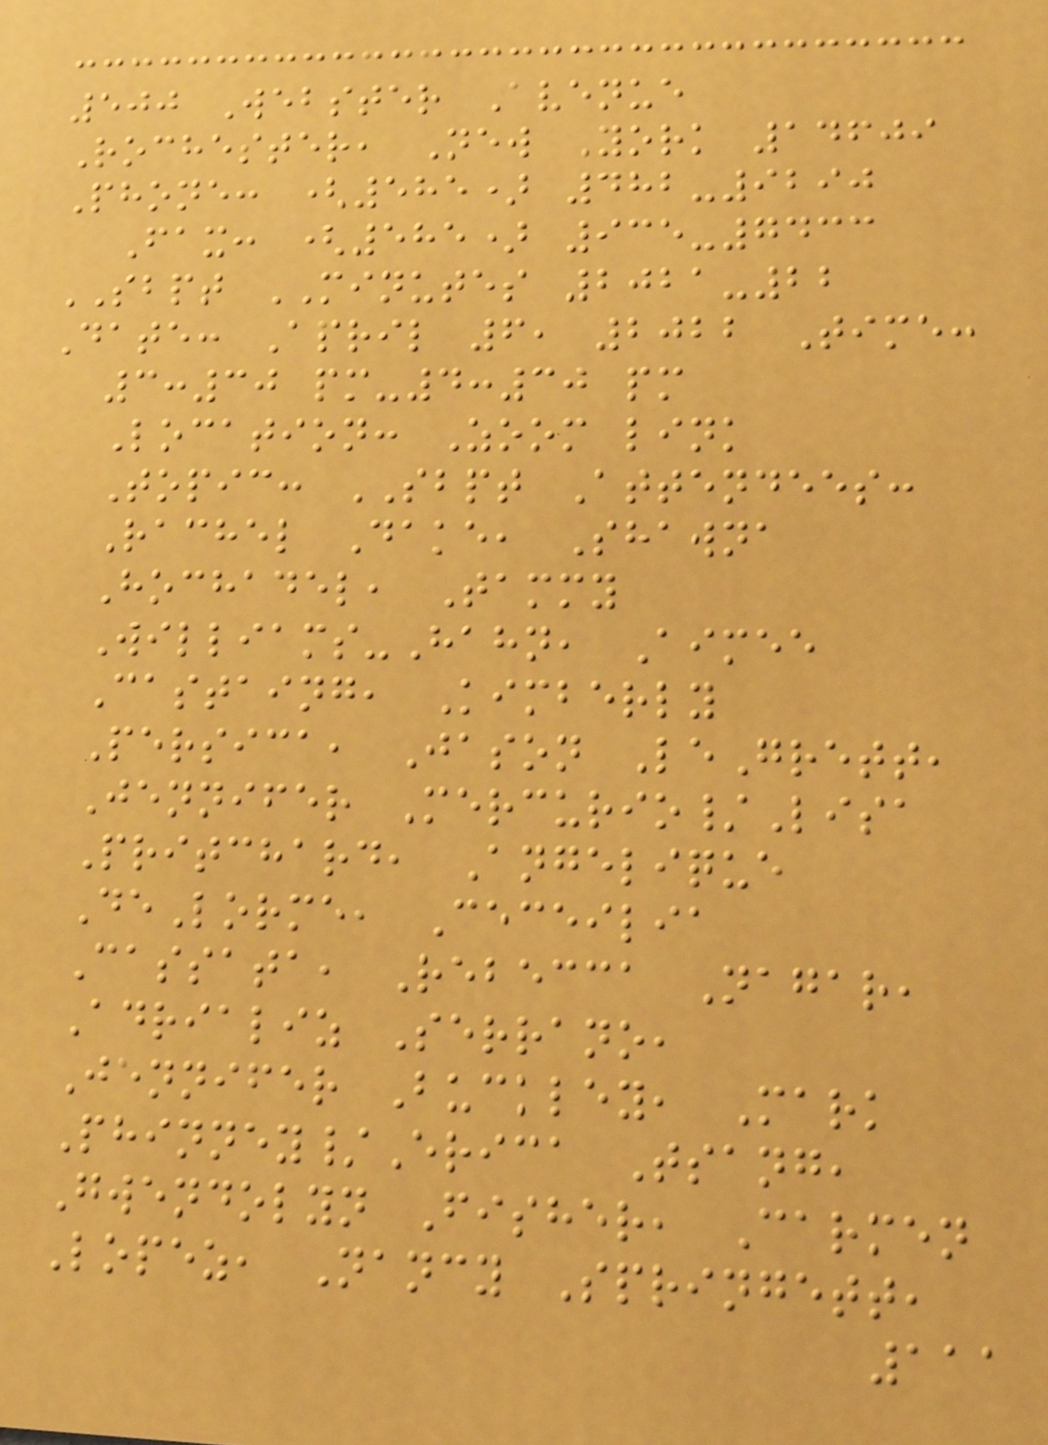500 Webster Avenue
Rochester, New York 14609
Phone: (585) 482-9290
Fax: (585) 935-7433
SBPT MINUTES 2021-22
Date: April 6, 2022 Time:
3:30 pm-4:30 pm
Location: Zoom link
Topic: SBPT Attendees:
Rachel Dake, Shawna
Hochadel, Tammy
Williams-Hahn, Aimee
Castaing, Kimberly
Persica, Jason LeGrett,
Jennifer Mercurio/Lisa
Pritchard, Angelique
DeLorme, Ceceilia
Cassata, Rebecca Nagar,
Adrializ Serrano,
Jennifer Buckley, Mark
Phinney/Erica Tsang,
Gwendolyn Fisher, Carmen
Lopez, Nancy Springett,
111
